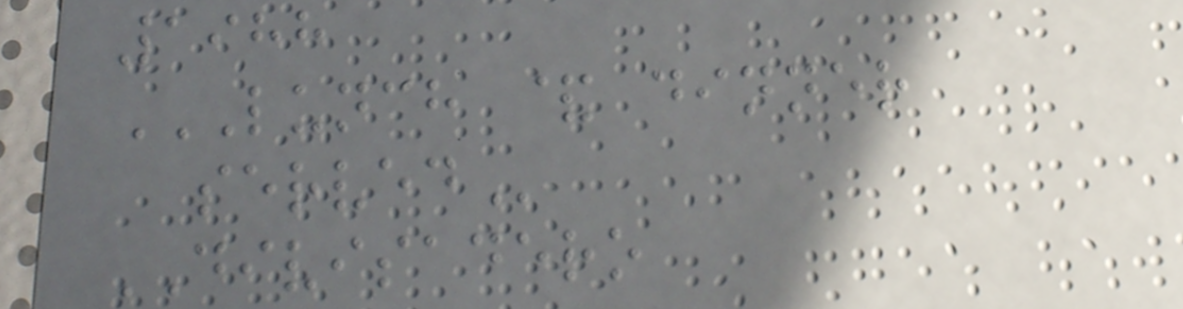1988
LUNCH & DINNER
SERVED
DIVISADERO
